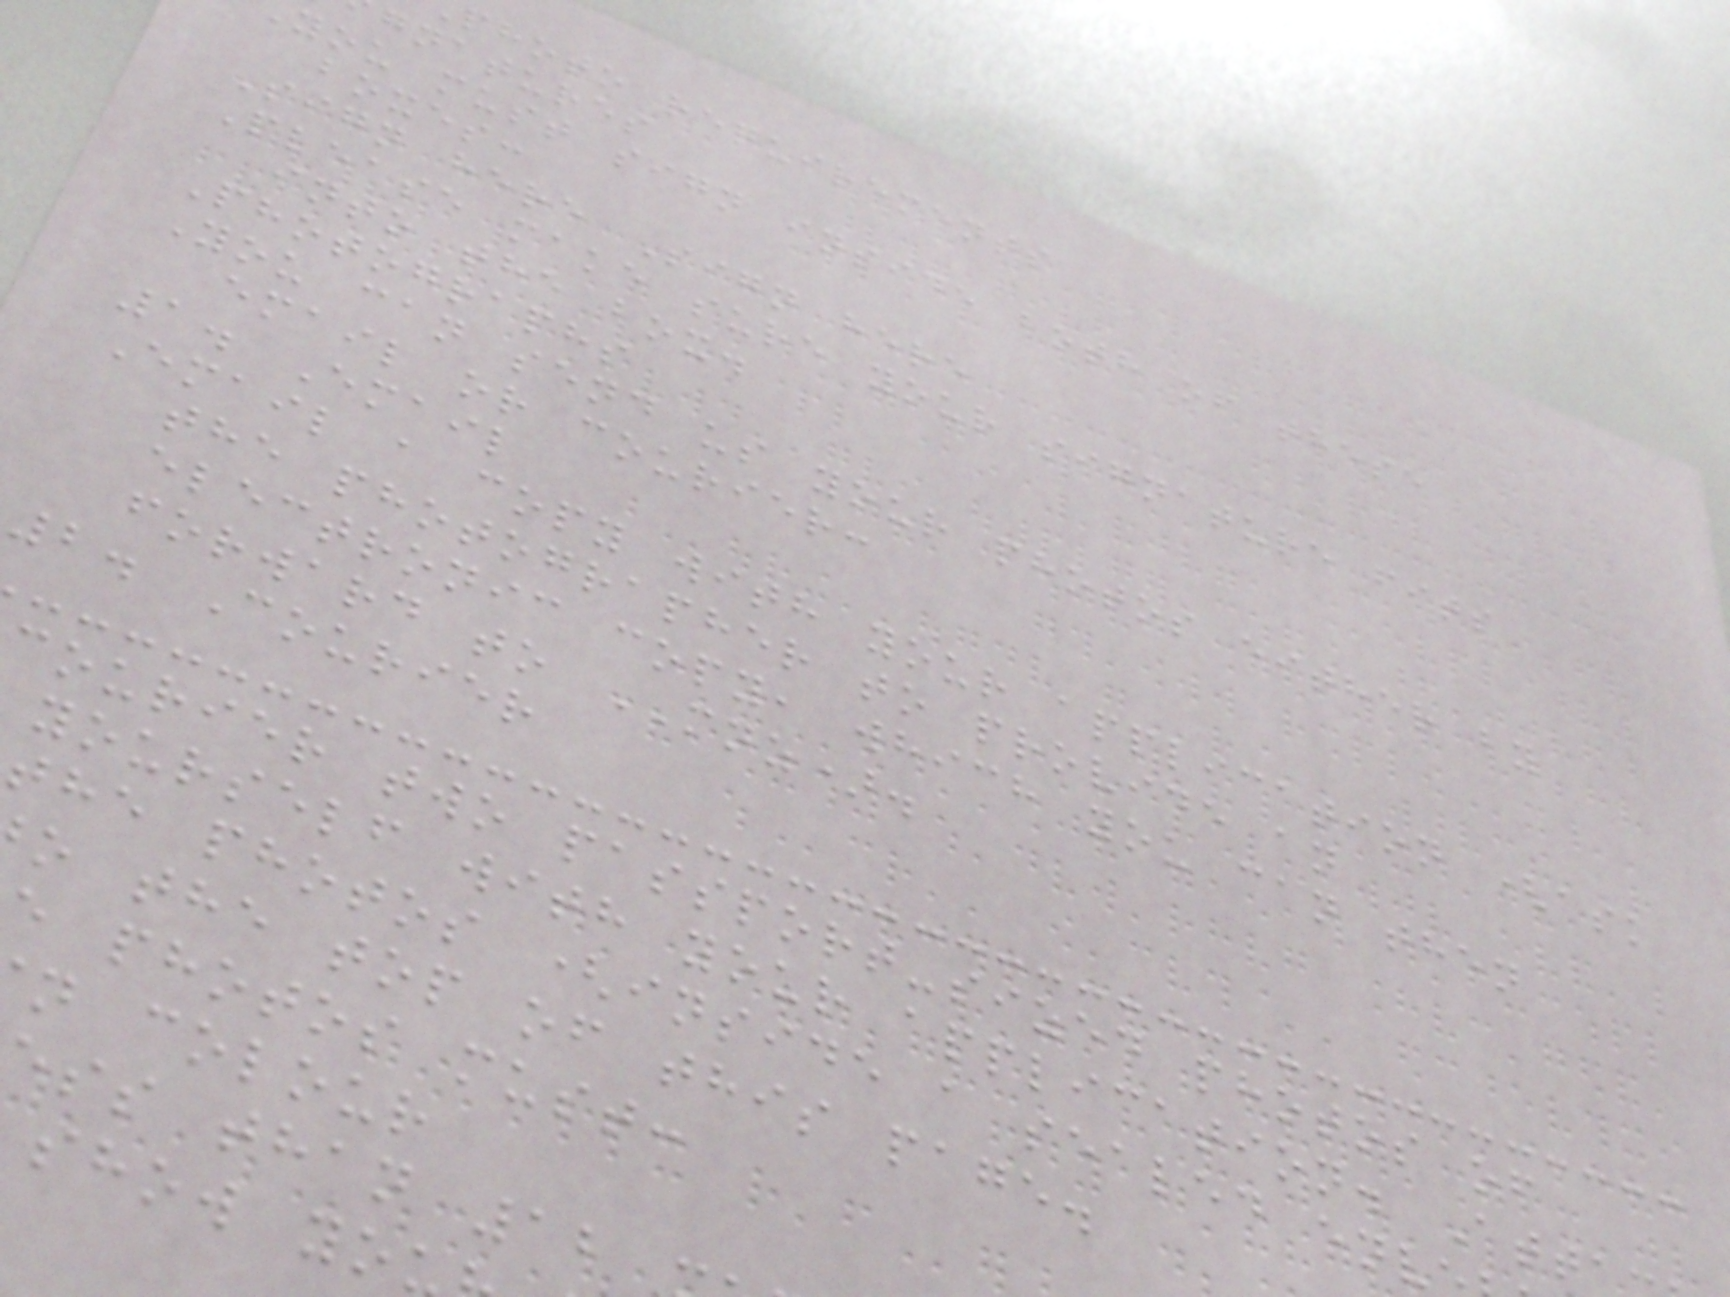photo requirements
gnatures
you must sign inside both of these
boxes:
Sign here Sign here
Please make sure your signature fits
into the box.
Photographs
You can send us your photos either by
email or courier:
1. Email
Email a copy with your application (ask
the photographer to provide an
electronic copy, which you can then
forward to MNZ).
2. Courier
courier two passport-sized photos of
yourself with your application. Att
the photos (inside a sealed env
o the top of this page.
e photos must:
n colour
ess than 12
